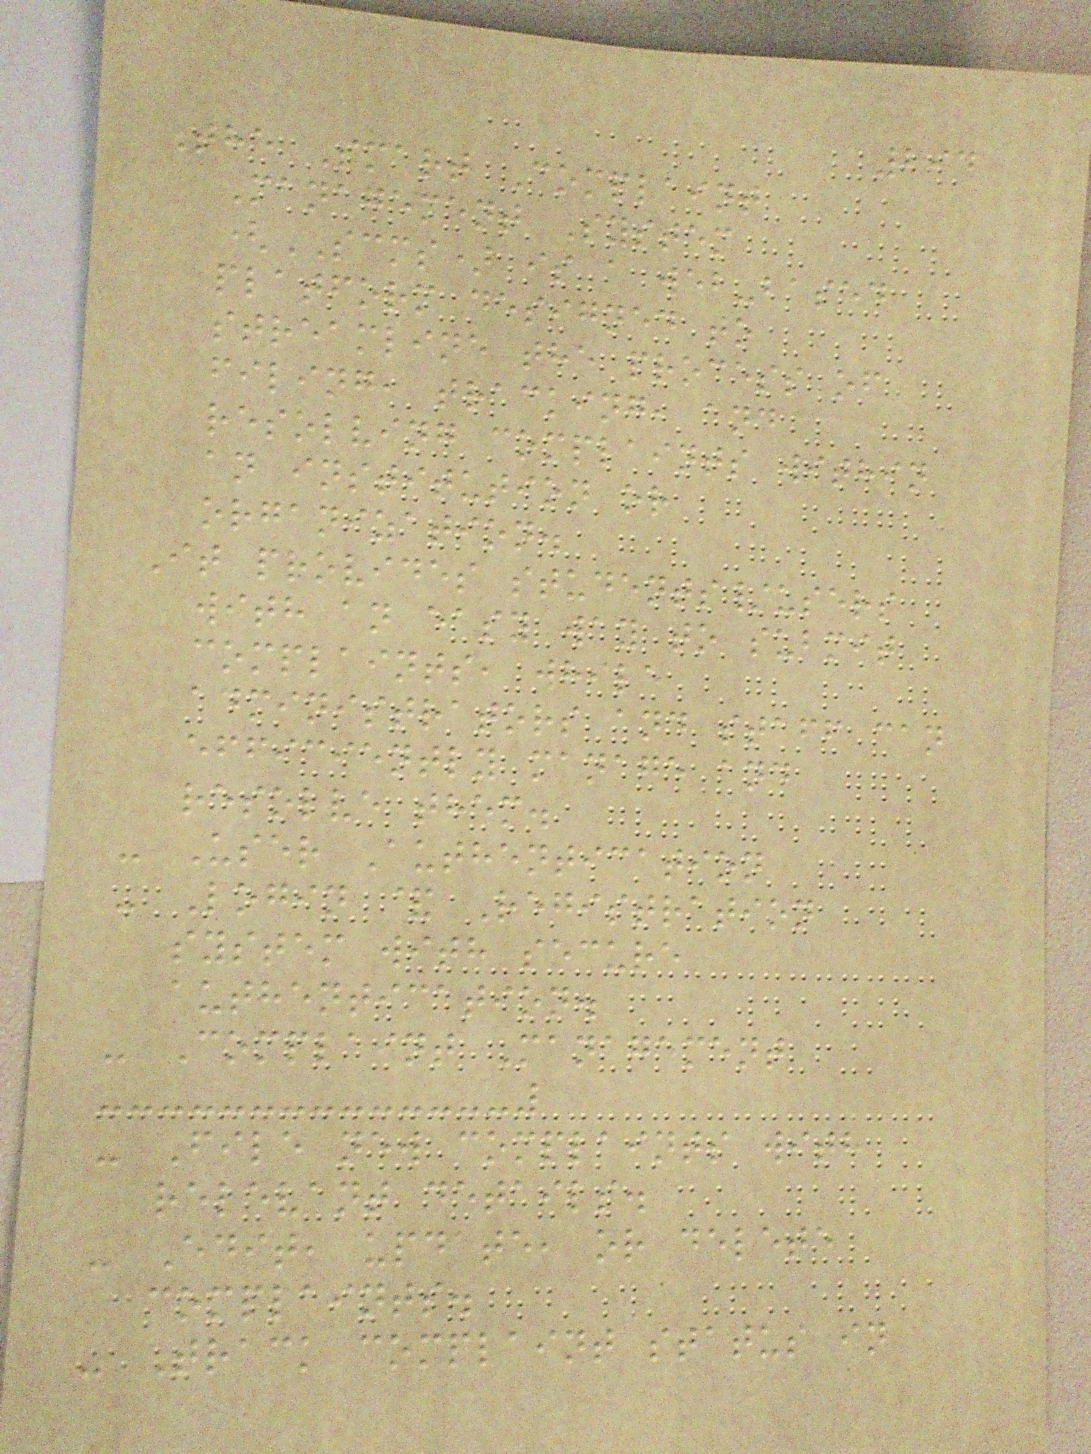294
The Smart Complaint
Management System
(SCMS) is a web-based
platform designed to
streamline the process of
filing, tracking, and
resolving complaints within
an institution or
organization.
It provides students/users
with an easy way to submit
complaints, while
administrators and staff can
efficiently manage and
resolve them.
- User Authentication
- Login & Registration
system with secure
authentication.
- Complaint Management
- File new complaints with
relevant details.
- Edit, update, or delete
complaints.
- Track complaint status in
